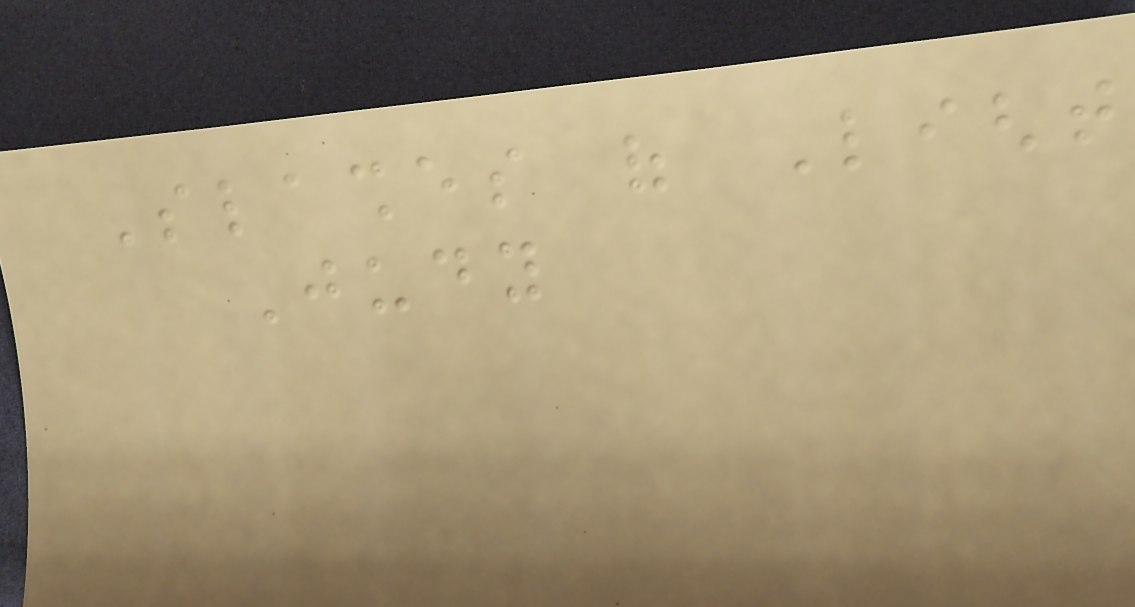Slashes of Light
Judy
